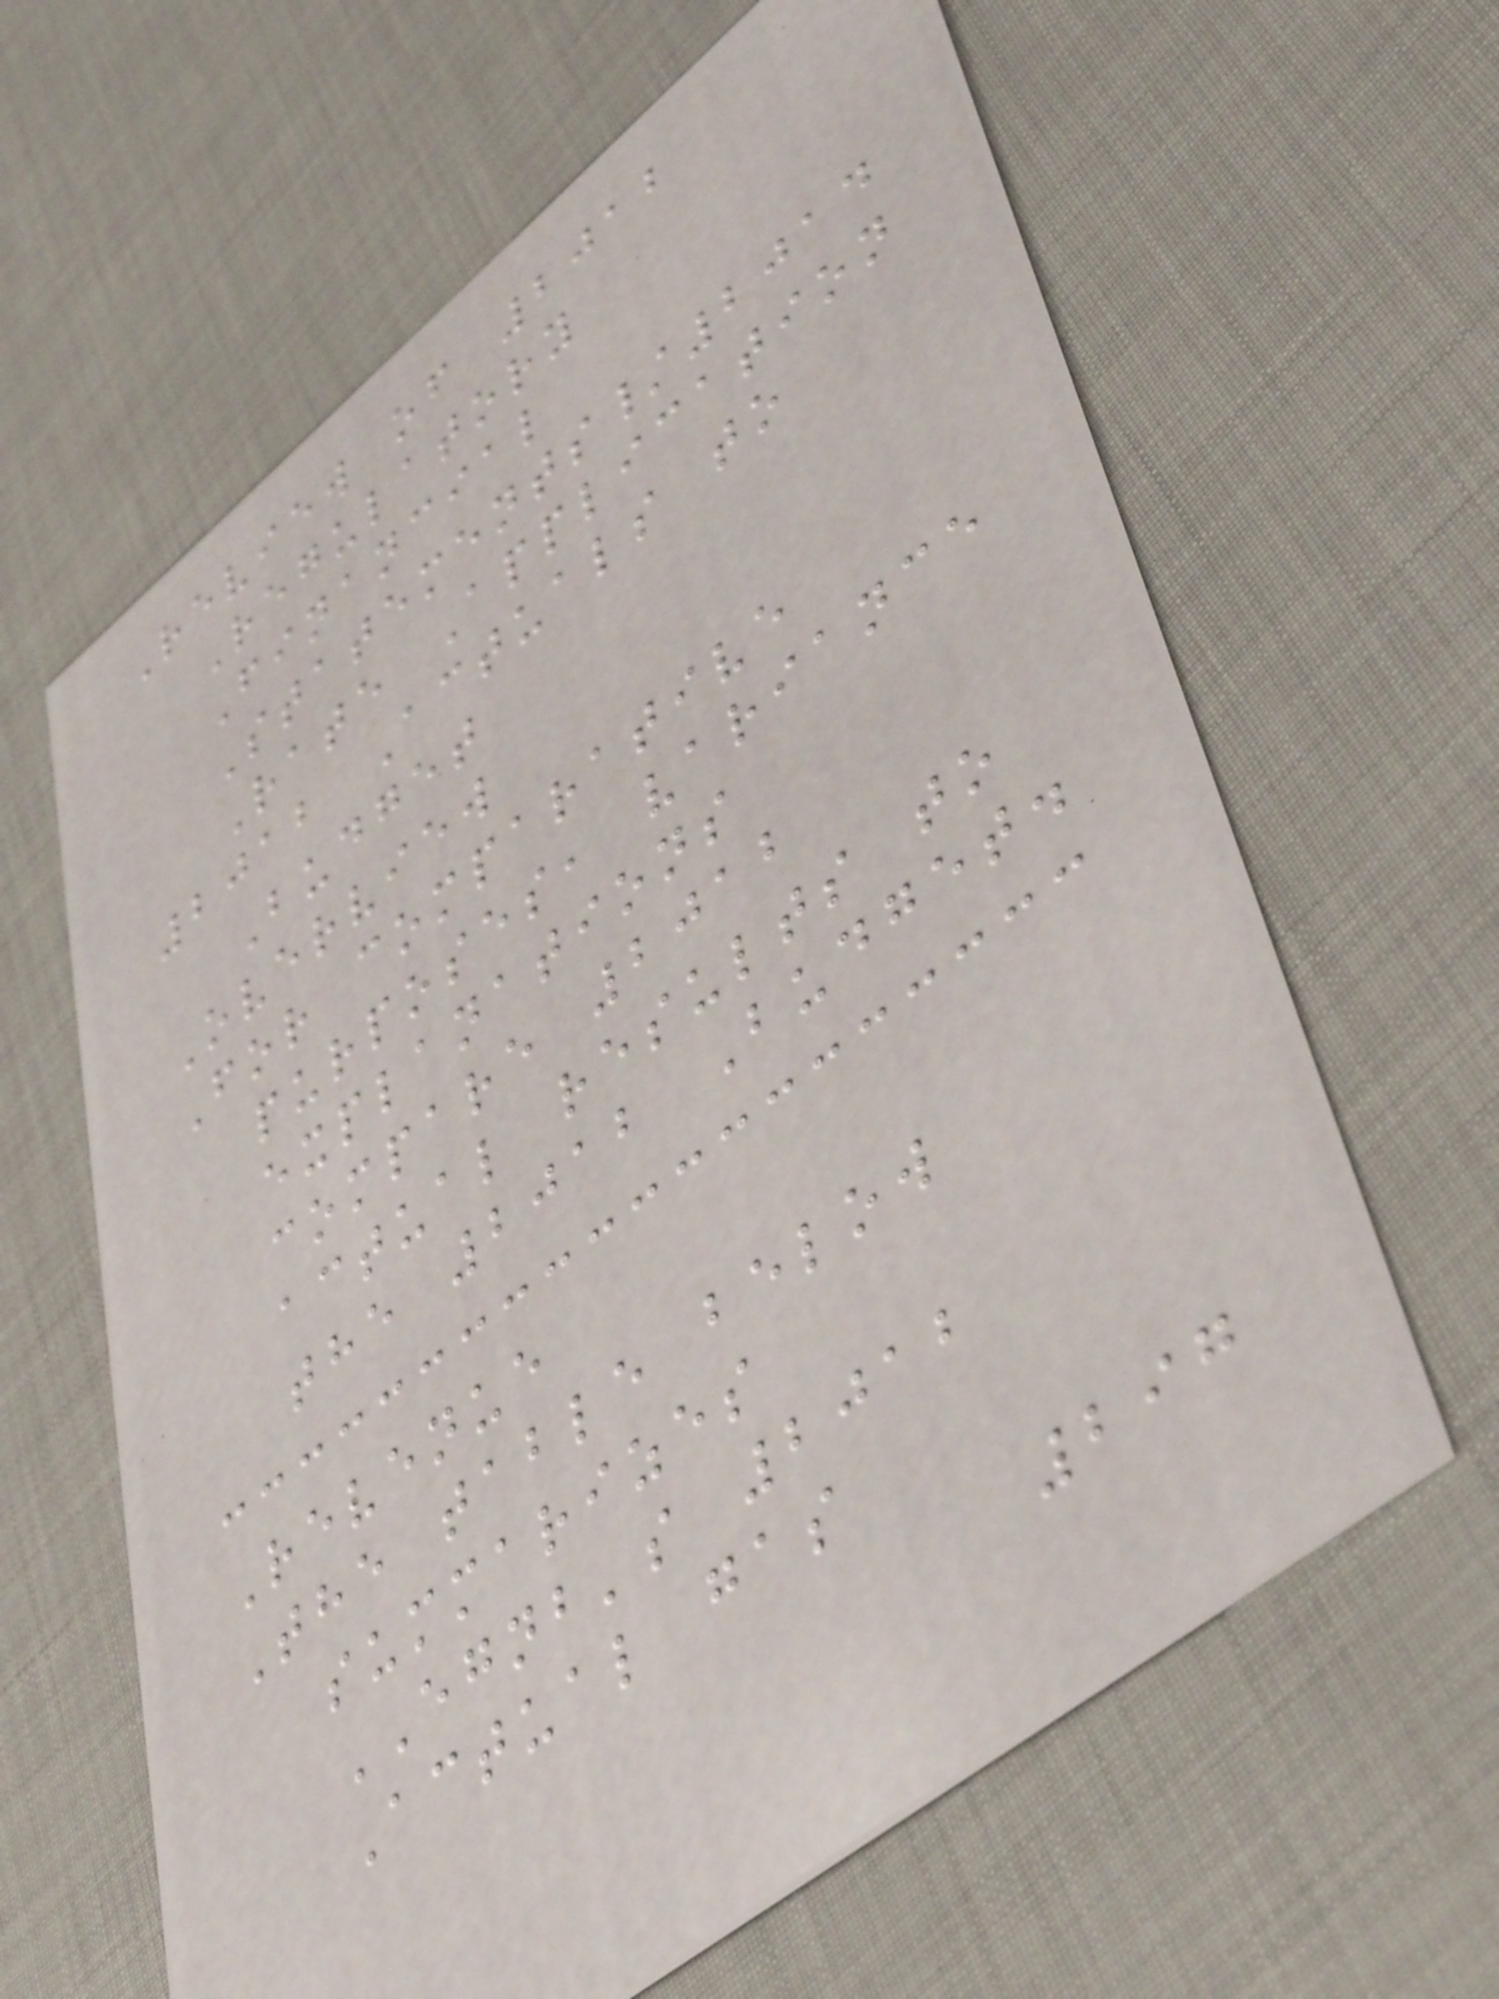Review of 2012
Regulatory
Financial
Statements/2014
Rate Application
2012 Actuals to
Budget
Overview
For comparative
purposes, variance
explanations
compare 2012
actual results to
the 2012 Budget.
Revenue
The table below
summarizes
EGNB's 2012
Actual gas
297
